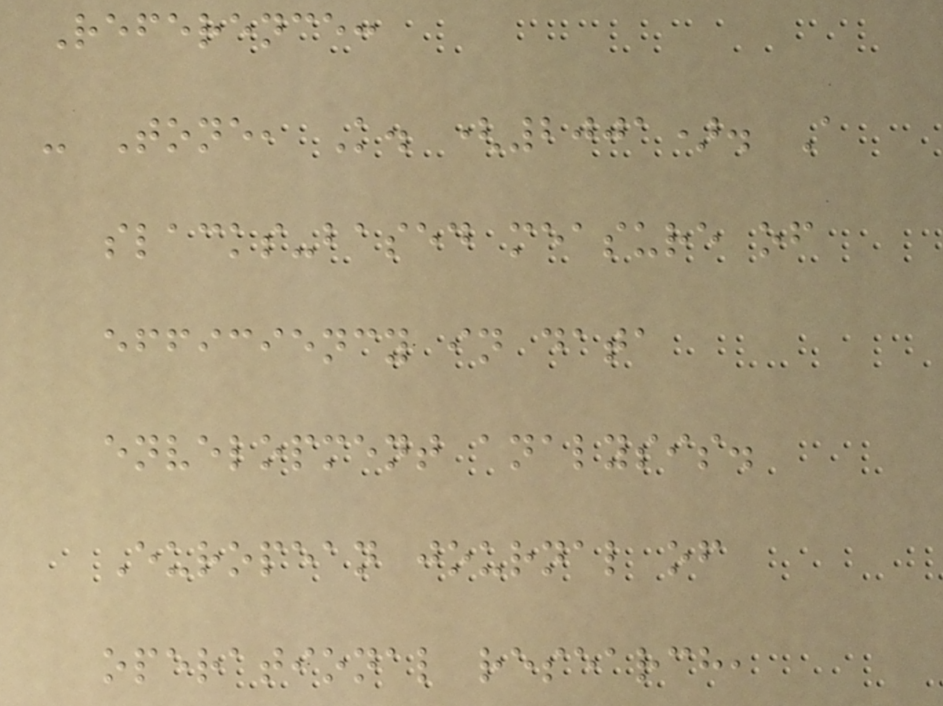Reference:
- Tone, K. (2001). A
slacks-based measure of
efficiency in data
envelopment analysis.
European journal of
operational research,
